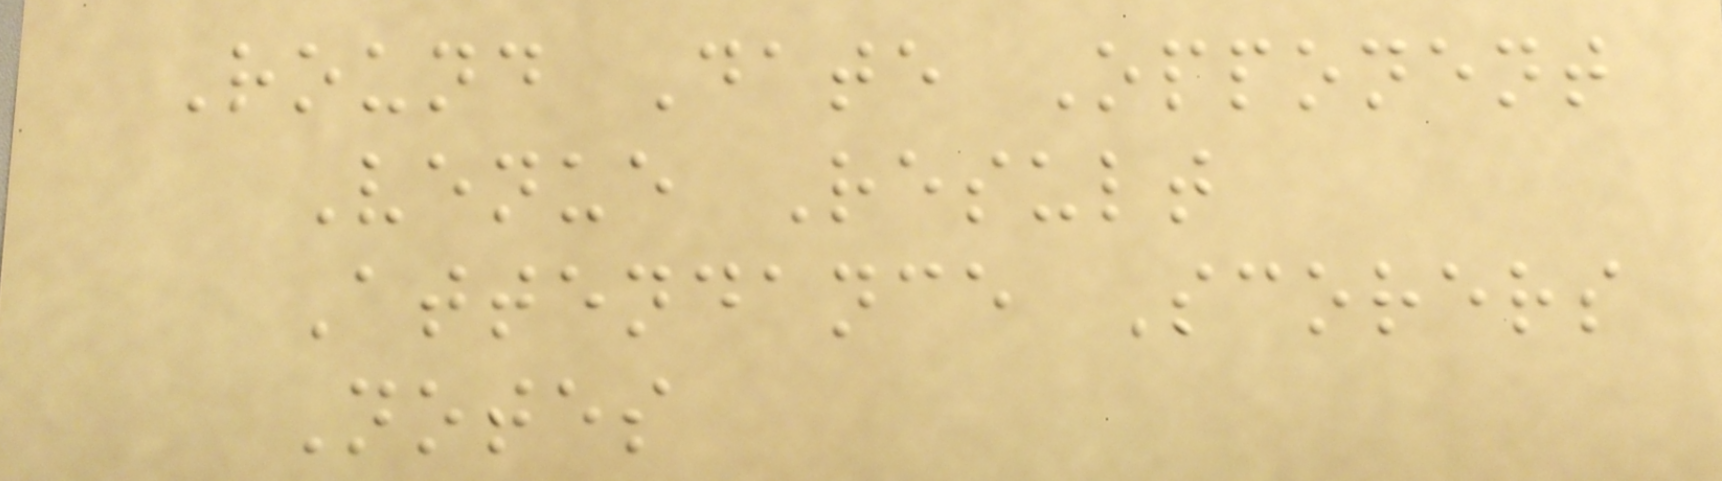Round Date Opponent
Venue Result
Attendance Scorers
Notes
